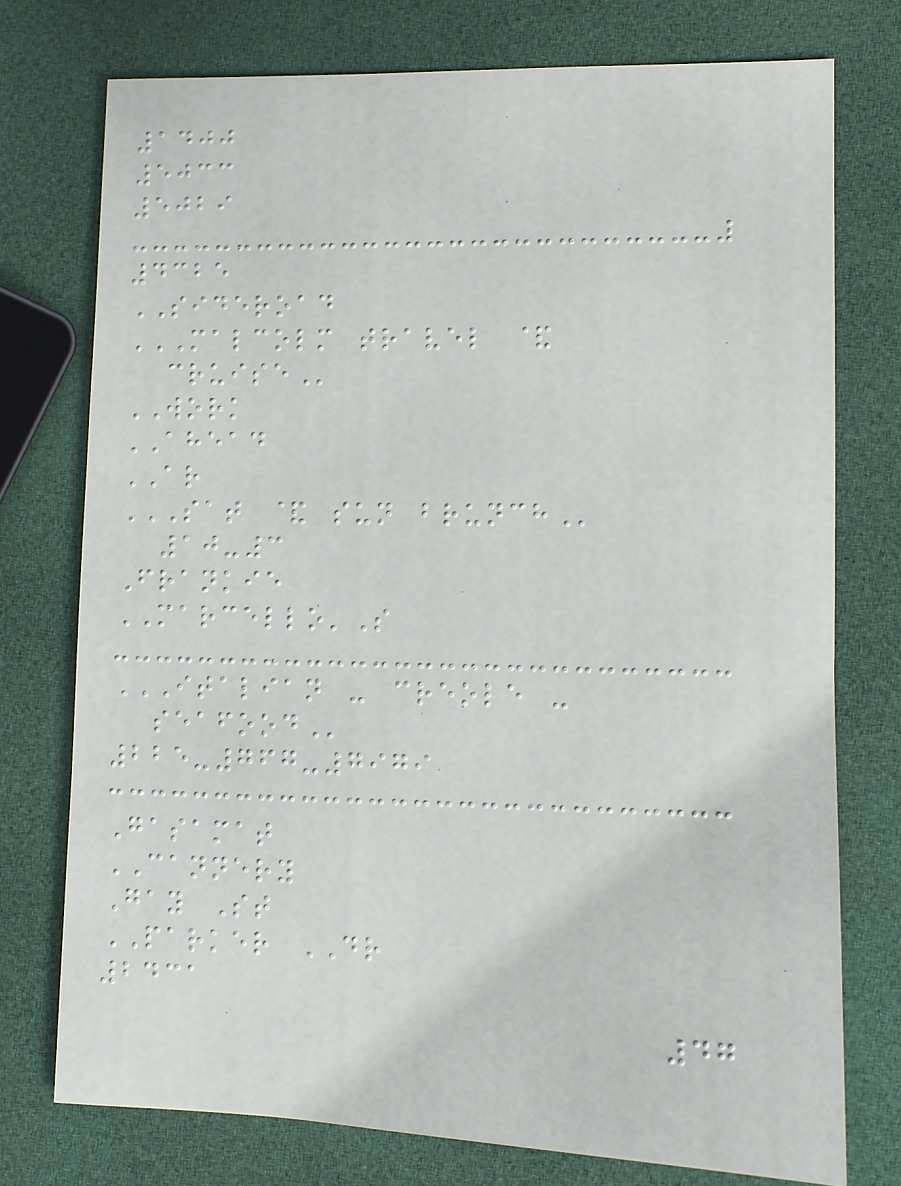1400
5033
5029
4325
SIDEROAD
MALCOLM TRAVEL &
CRUISE
WORK
AHEAD
AR
SAT & SUN BRUNCH
10-3
Frankie
MARCELLO'S
ITALIAN - CREOLE -
SEAFOOD
225-767-7979
Gasamat
CANNERY
Gay St
PARKER DR
2431
47
